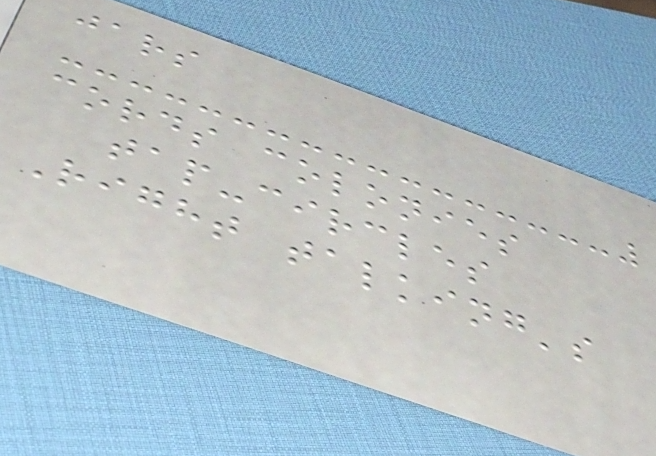jars
cords colonies
tap-circles
Right talking's
